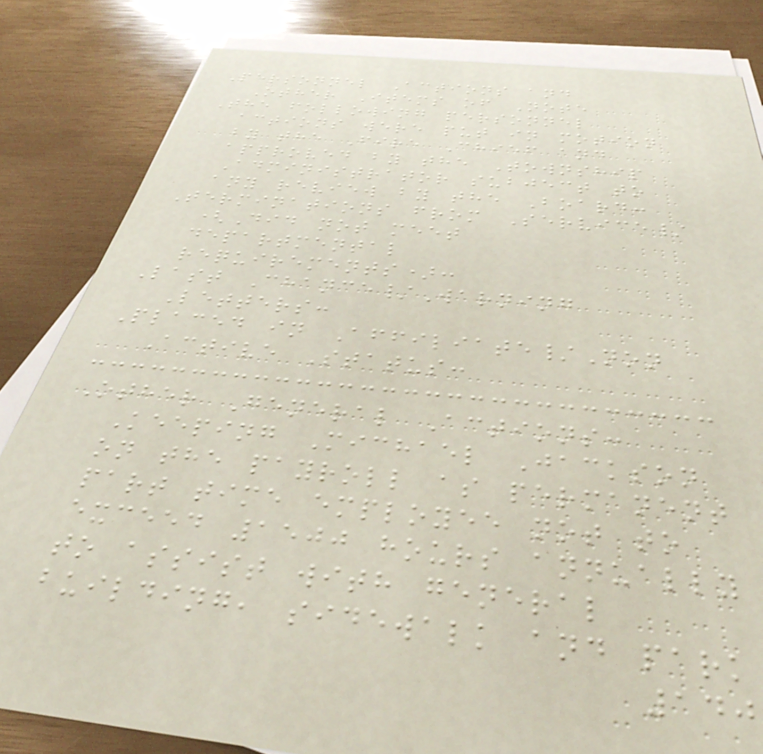Personnel Actions and
Other Items of Note
The following personnel
actions were put in motion
by the Fire Chief and
approved by the Township
Administrator subject to
any review by the Board:
Terminations from Service/
(Did not meet
departmental
requirements):
Last Chance/Warning
Letters:
Placed in Affiliate/Non
Active Status:
Other General Actions:
Keeping Michael Jackson
on the payroll as permanent
part time employee not to
exceed 1500 hours annually
to assist with general
building, sidewalk and park
140
